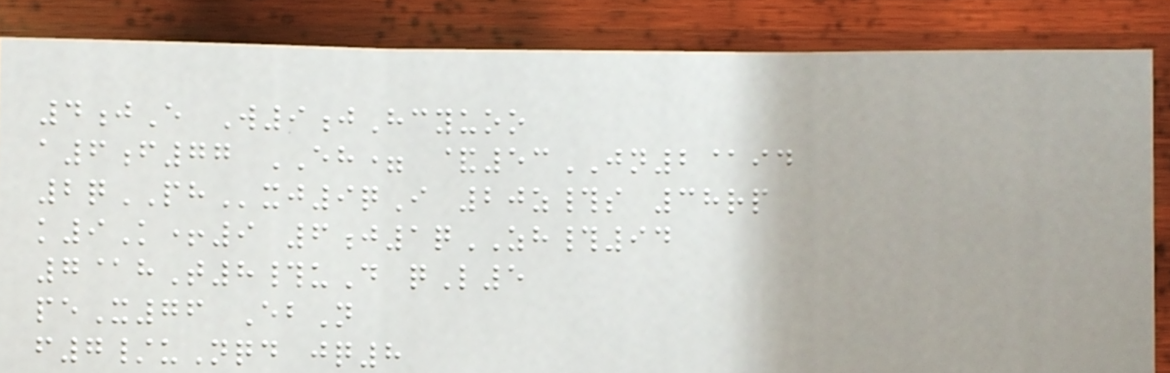4jE W9jHcyuoo
a6f77 EH= &53JN2@id
2qPHxj9qI 20z#s 38rp
k9K+9 6j1qZH#94
7@hT8#uD qL5
peX76 EbN
f7/uNqd jq8
